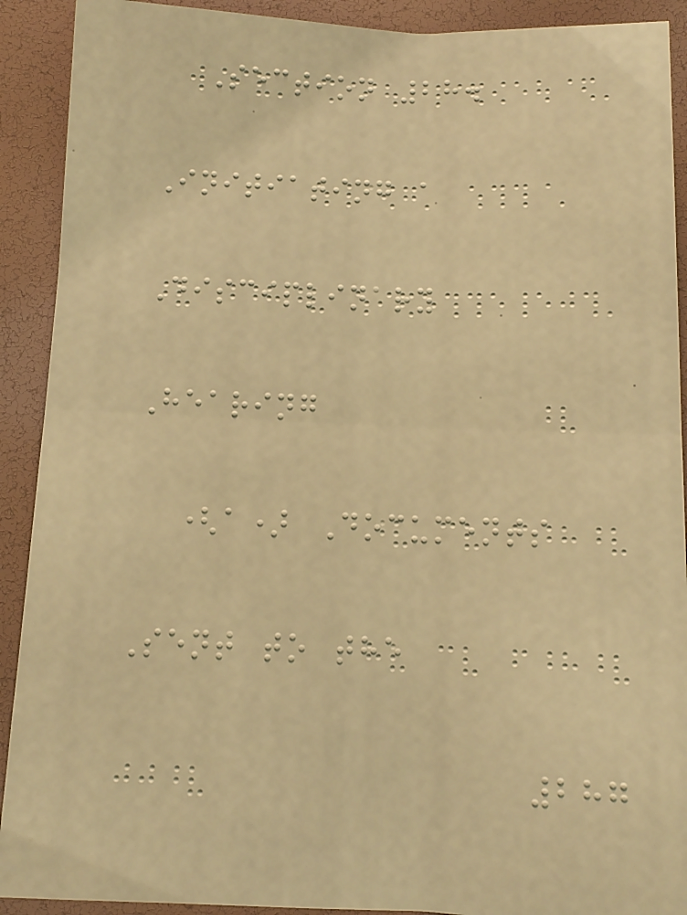Section 28.
Initiating a
Disciplinary
Hearing
(a) Documents
Sent to the
287
